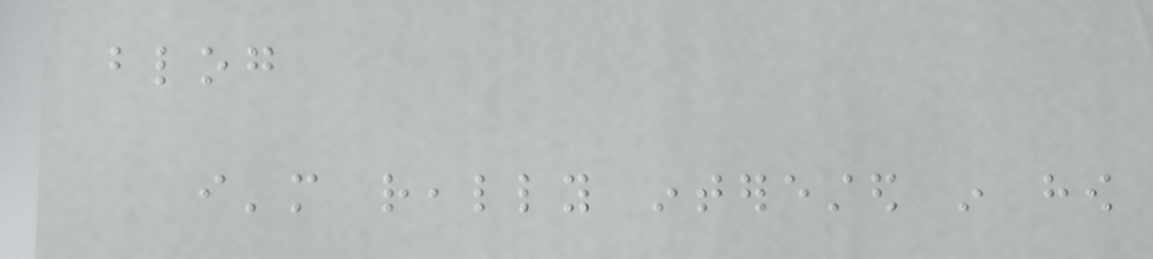blog
i'm really interested in how
